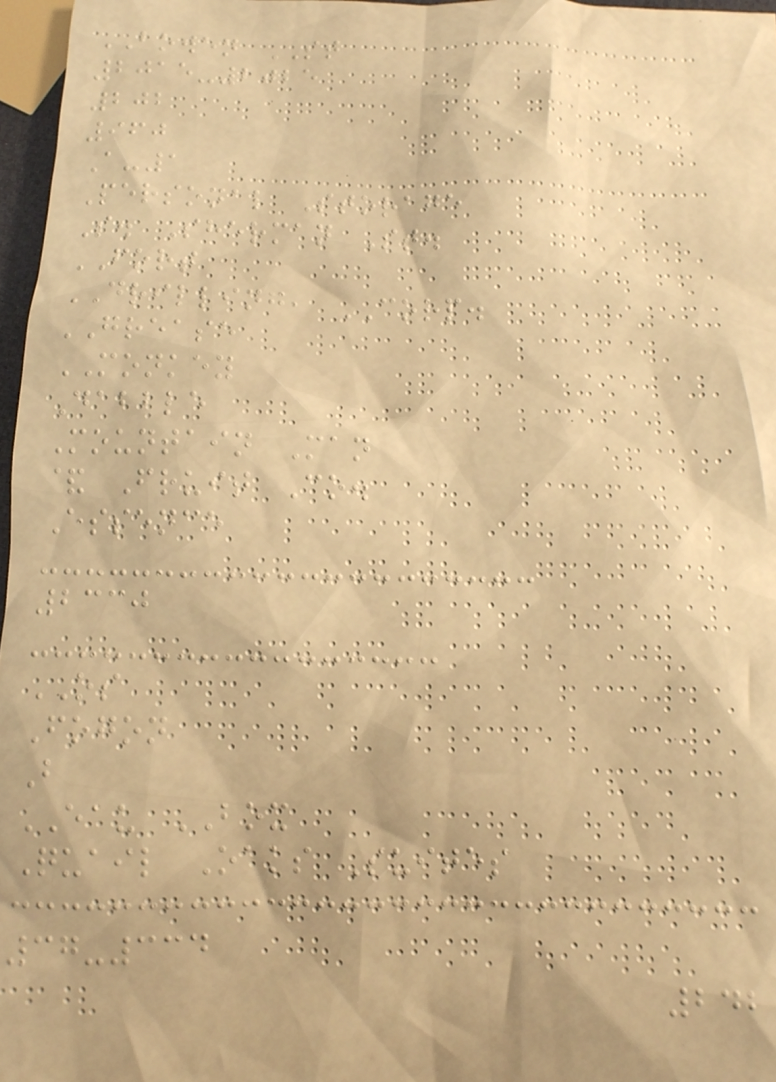BOWEN ST
2015-2025
202
960
A-1
Personal Storage
S. Sherman St.
FORT
DRILLING, CORP.
GREASE
MONKEY
Dabble
Mountain Man
& Fruit Co.
Essence
2330
OS
Fogon
B
EAU BOX
Quail Oaks Suites
37-334
242
